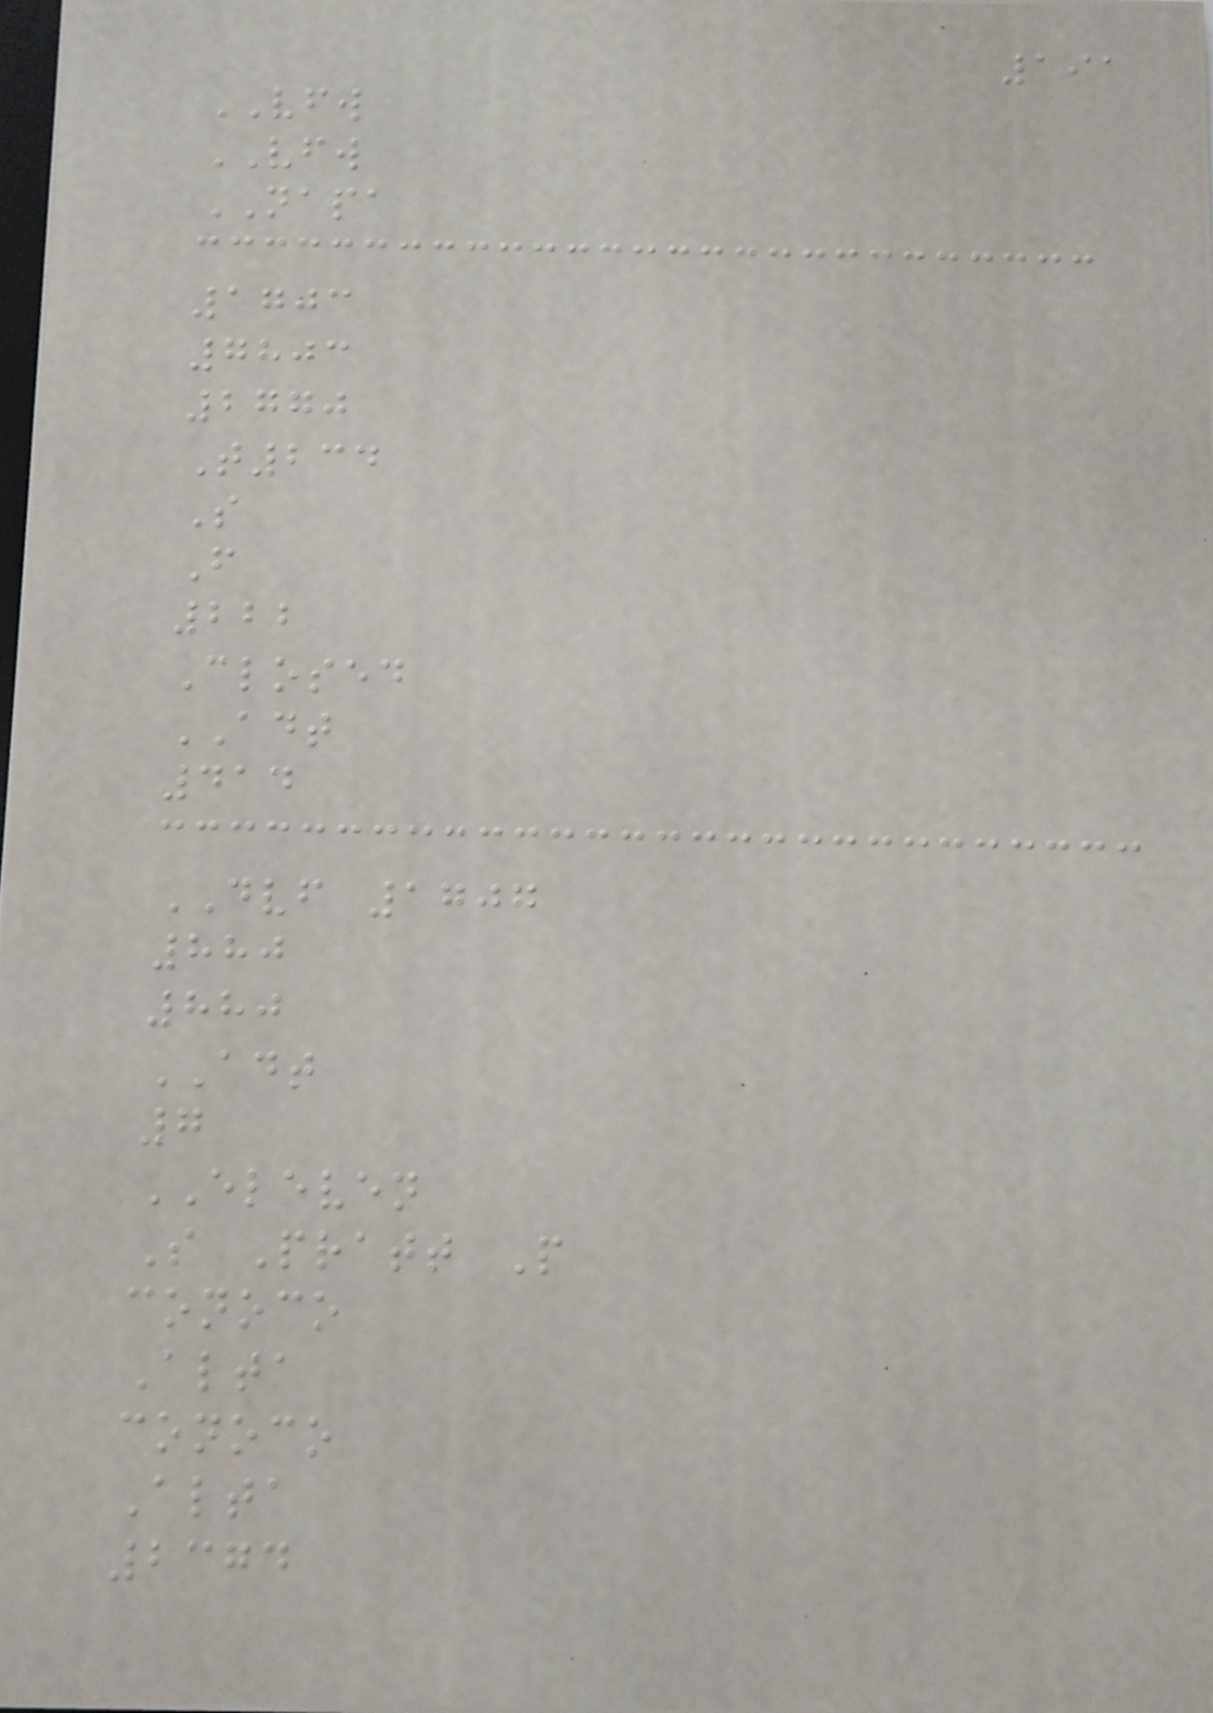191
VFW
VFW
NAPA
1703
7803
2770
T234
S
F
222
Closed
ADT
414
DVF 1707
880
880
ADT
7
ELEVEN
S Pratt P
conoco
Alta
conoco
Alta
2374
